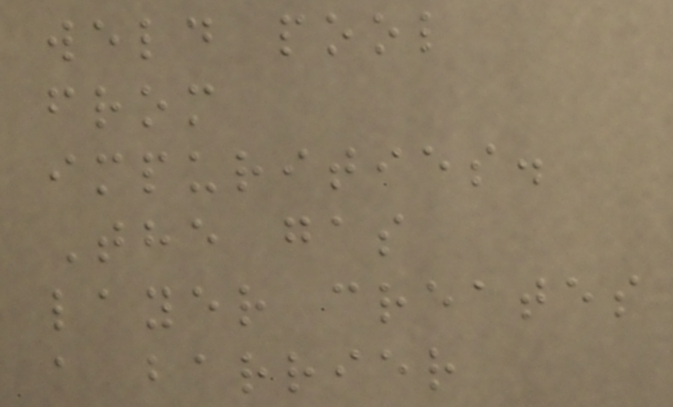weld pool
from
impurities.
The gas
layer creates
a barrier
